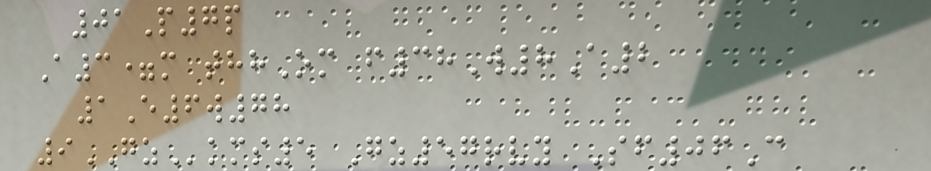01P7p
A3=m thhOm f38W8A2
1E6w78
9GZkms5 Gz57rvy Sf06C
